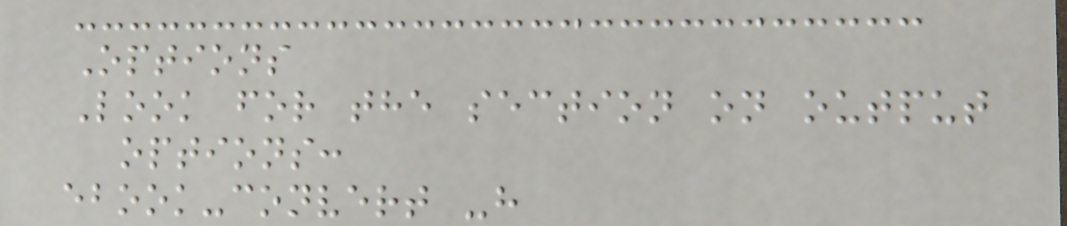Options
Look for the section on output
options:
ebook-convert -h
